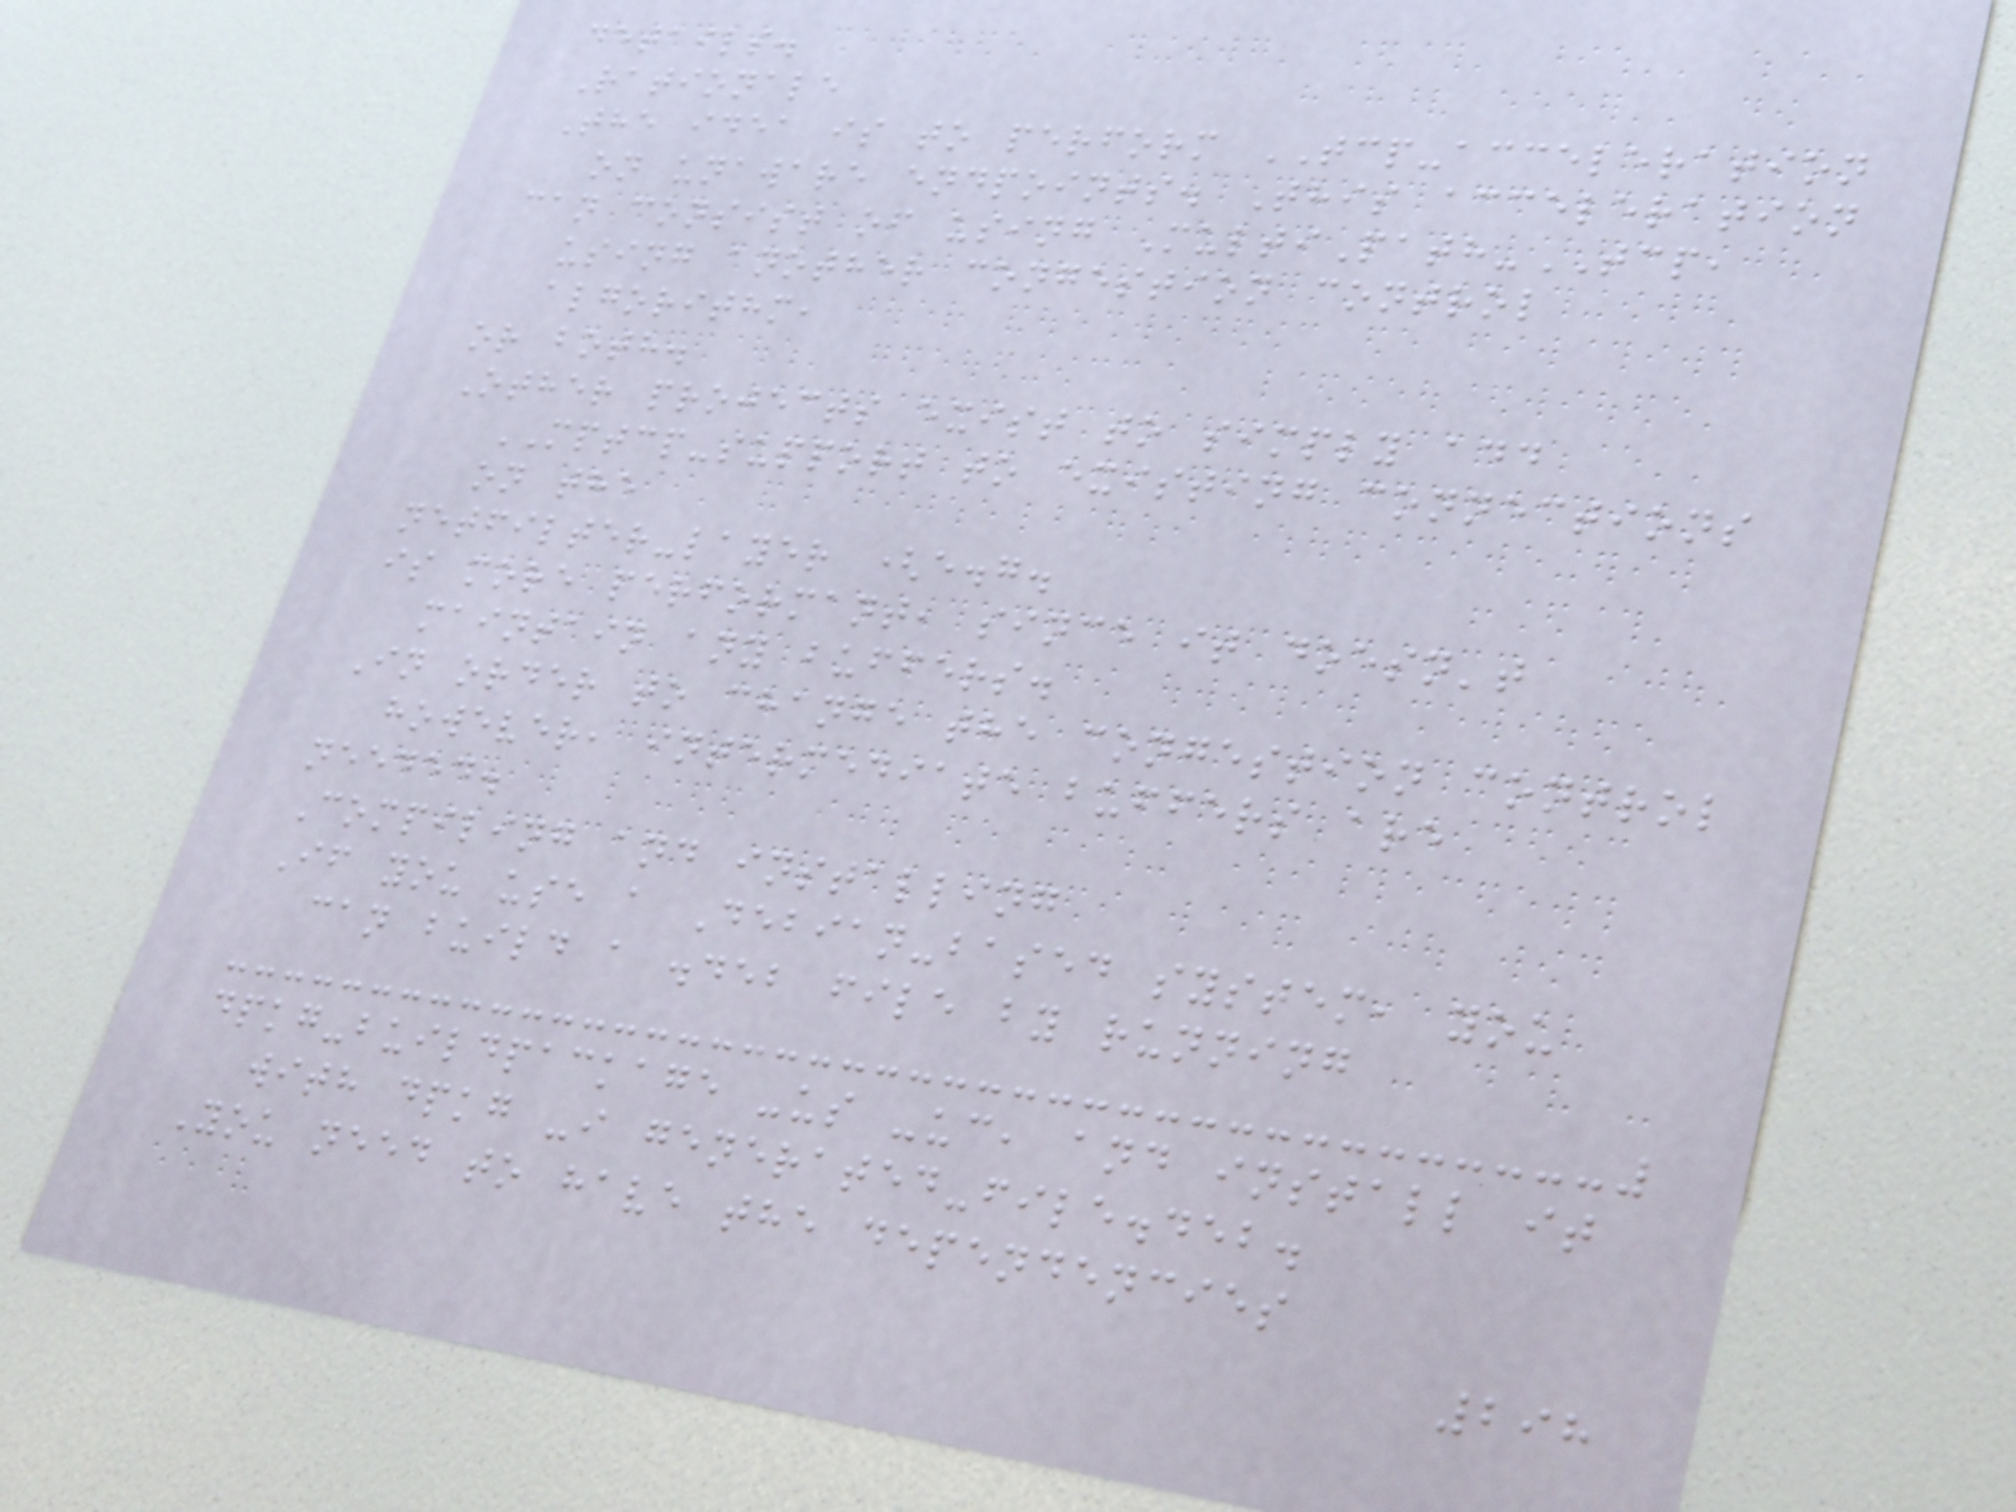details.
Rationale
The idea is to perform TCP-acceleration
on unaware endpoints. This acceleration
can consist of using MultiPath-TCP,
using another congestion control
algorithm,
or both.
Other projects exist to simply add
MPTCP-support to existing connections
on the
netfilter-layer (e.g.
is more performant, since it doesn't
maintain any buffers.
In order to change the congestion control
however, intermediate buffers are
needed.
Compiling and installing
If you use a Debian-based system, you
can build a .deb file by running
dpkg-buildpackage -us -uc, and install it
with dpkg -i generated-file.deb.
You need to have the dependencies
298
